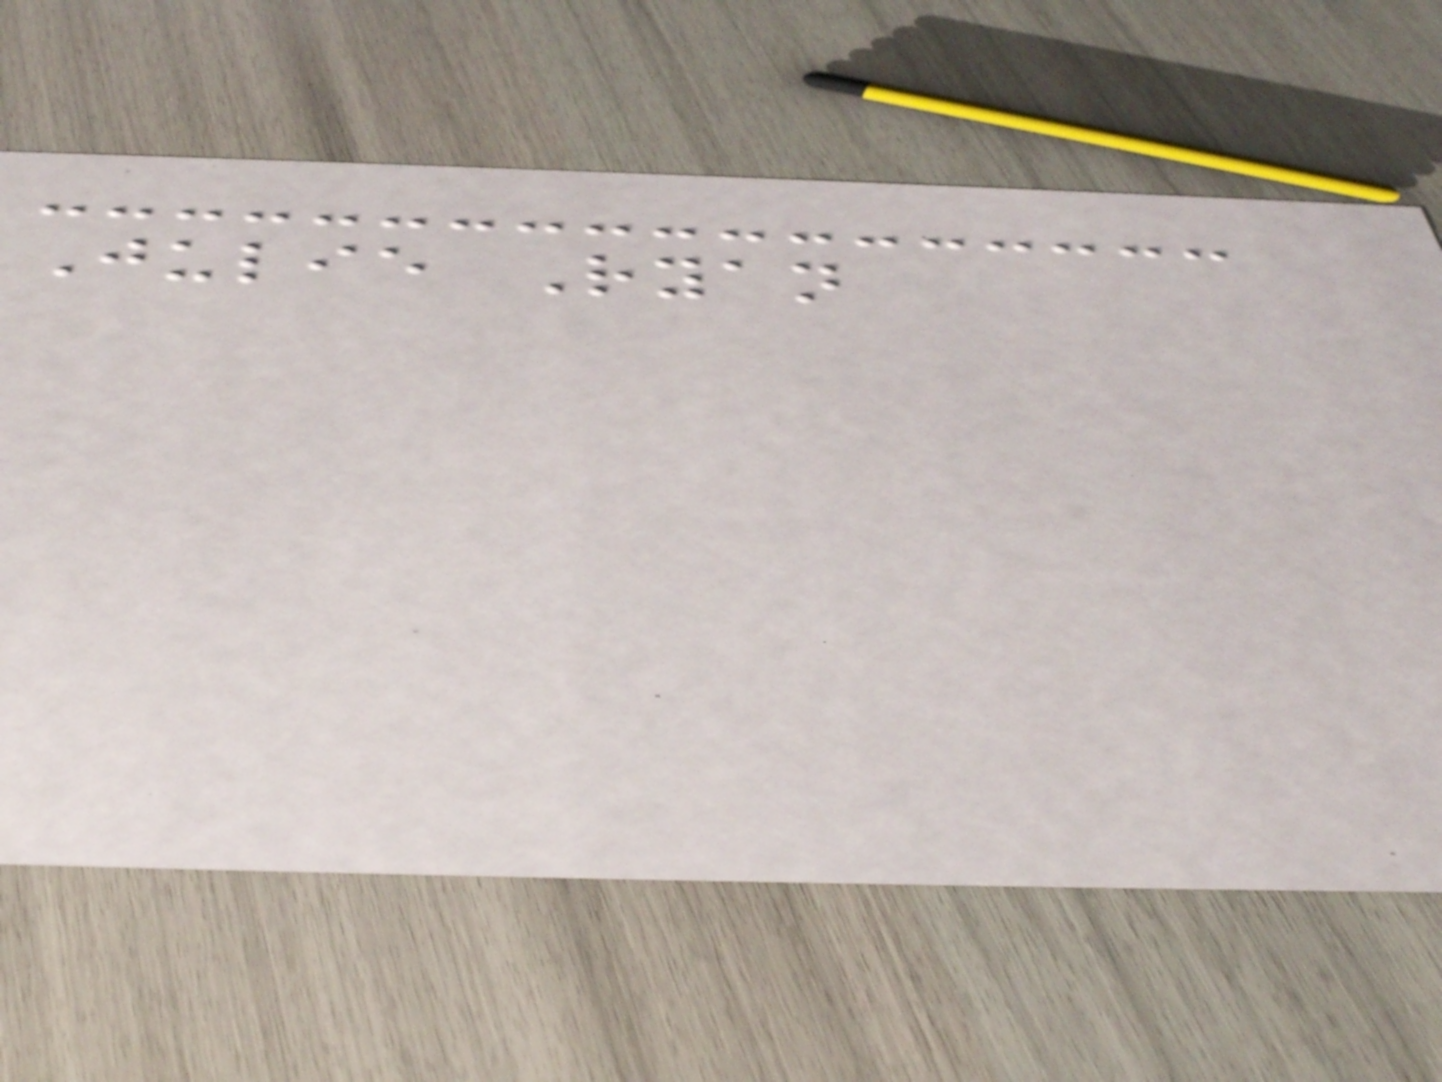Julie Ryan
